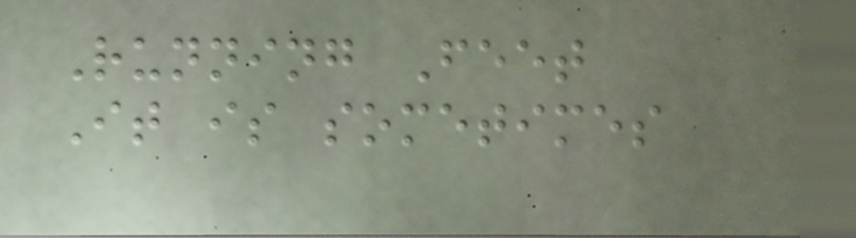Running Feet
It is sometimes
